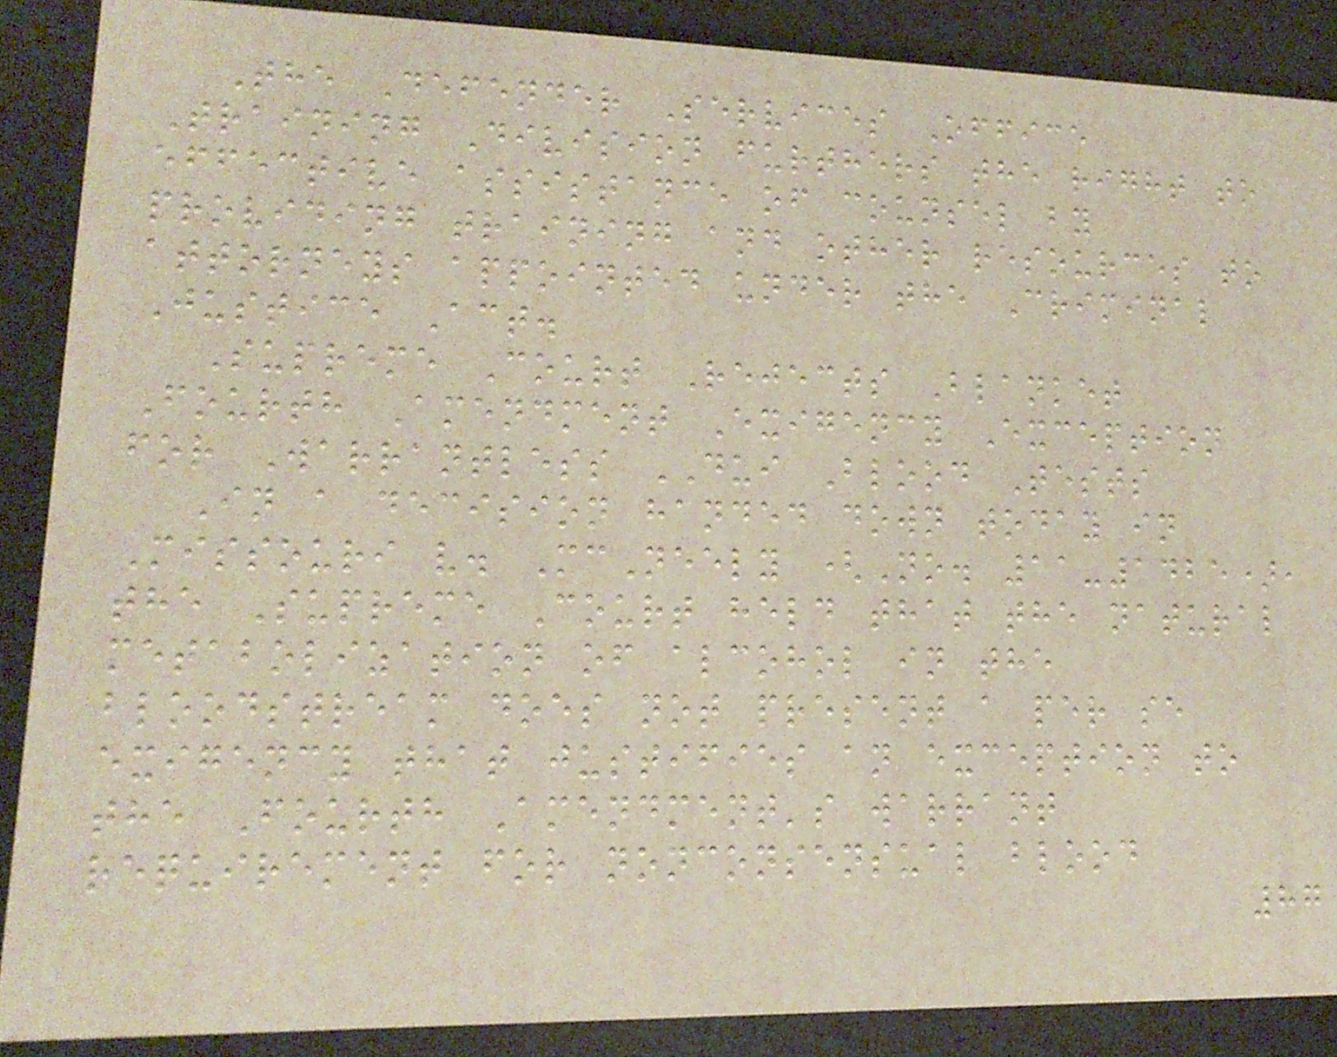The Defender Services Office
Training Division furthers the right to
effective assistance of counsel by
providing training and other resources to
attorneys appointed under the Criminal
Justice Act.
Supreme Court Rejects Blanket
Fourth Amendment Exigency Exception
for Warrantless DUI Blood Tests
In a decision handed down today in
Missouri v. McNeely (No. 11-1425),
the Supreme Court held that the natural
metabolization of alcohol in the
bloodstream does not present a per se
exigency that justifies an exception to
the Fourth Amendment's warrant
requirement for nonconsensual blood
87
